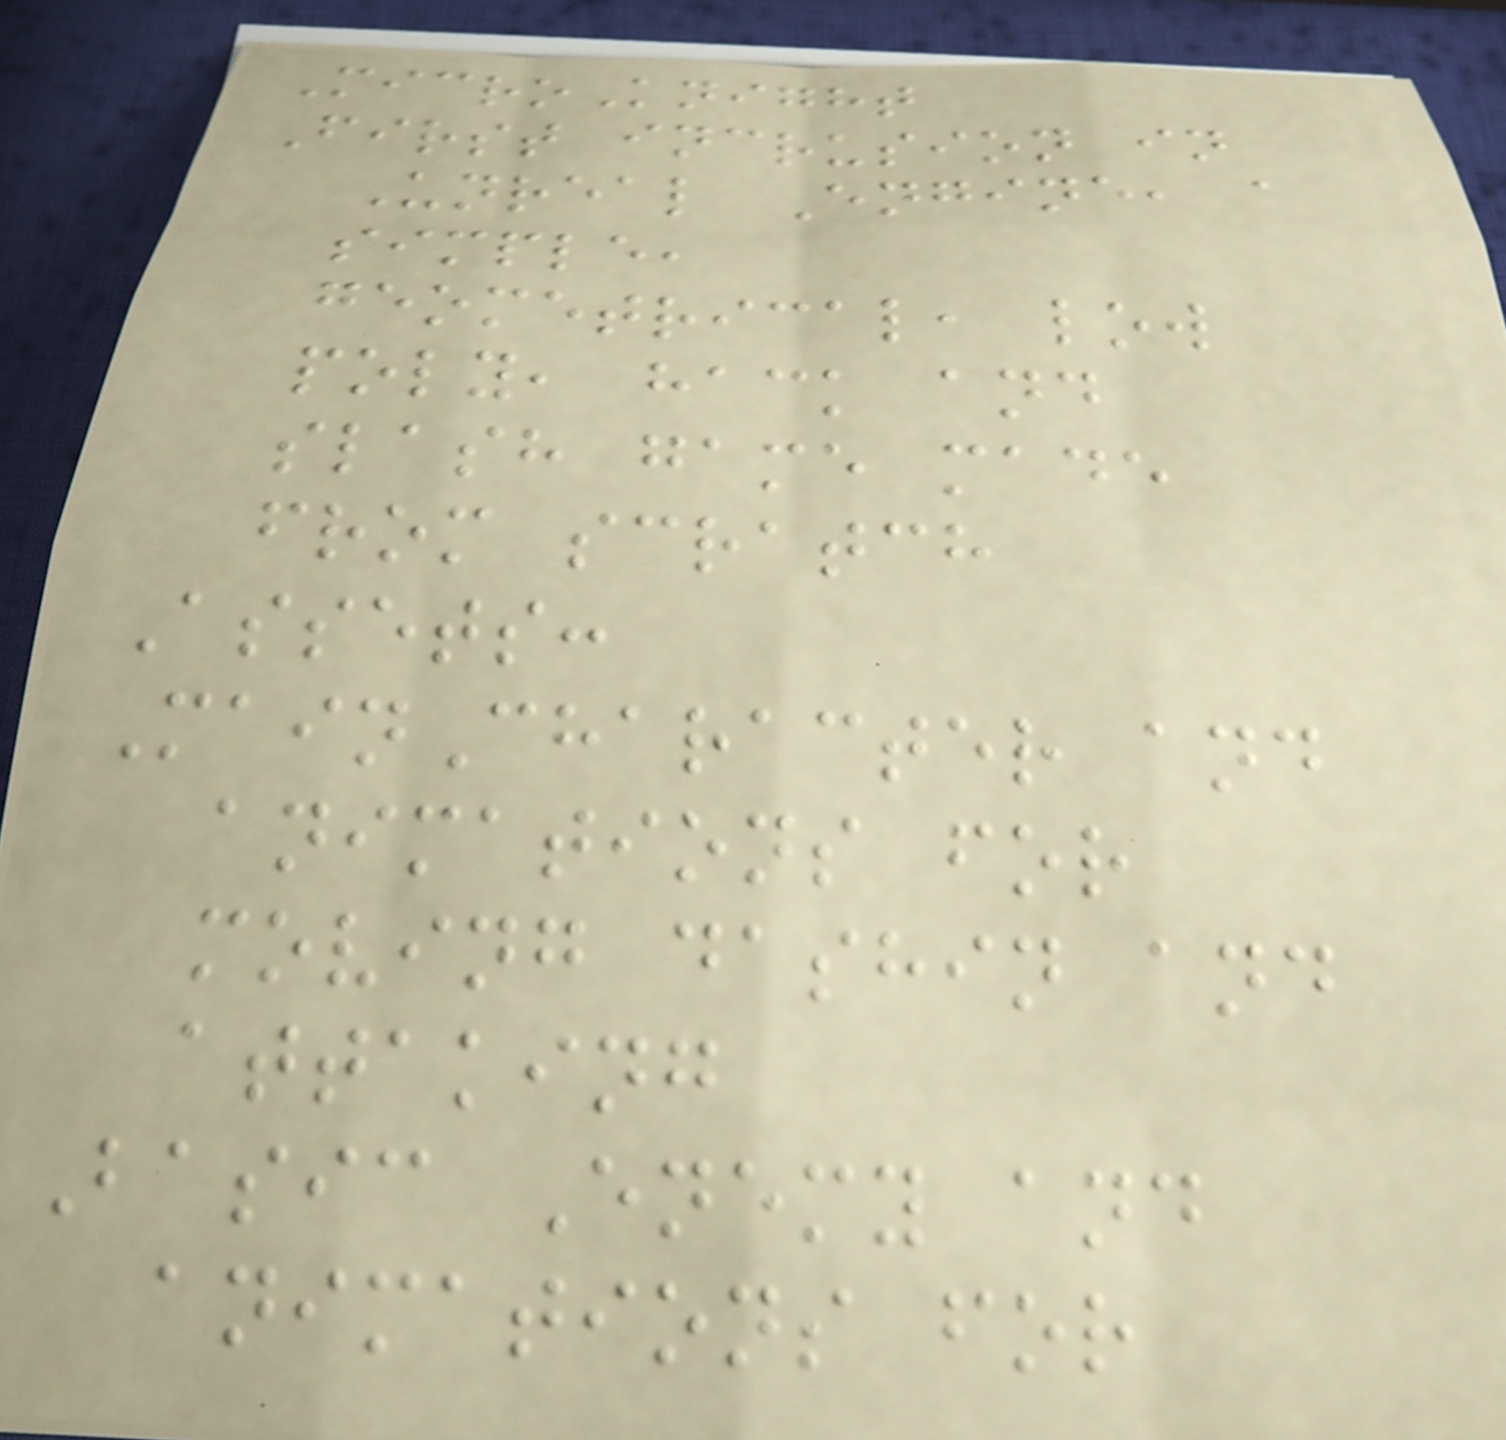MicroKnight
First incrusion in
Unreal Engine, a
simple,
geometrical, low
poly, hack and
slash game made
from scratch
Assets:
MainCharacter and
animations for
moving dashin and
attaking
Basic Enemy and
animations for
